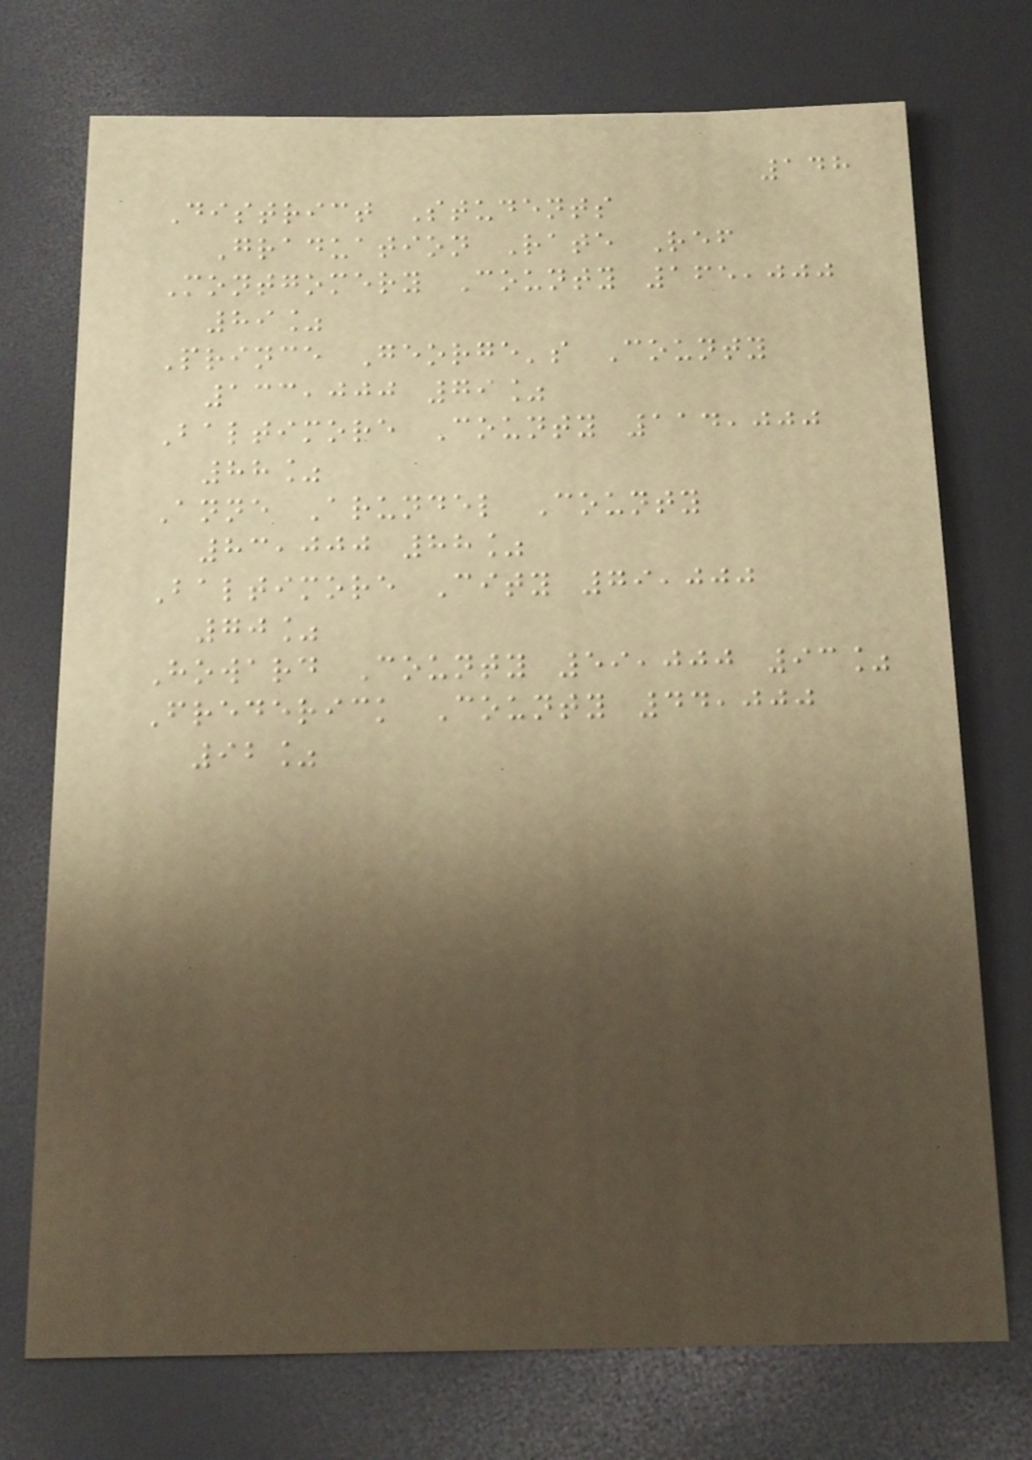148
District Students
Graduation Rate Ref
Montgomery County 165,000
89%
Prince George's County
133,000 79%
Baltimore County 114,000
88%
Anne Arundel County
83,000 88%
Baltimore City 79,000
70%
Howard County 59,000 93%
Frederick County 44,000
92%
